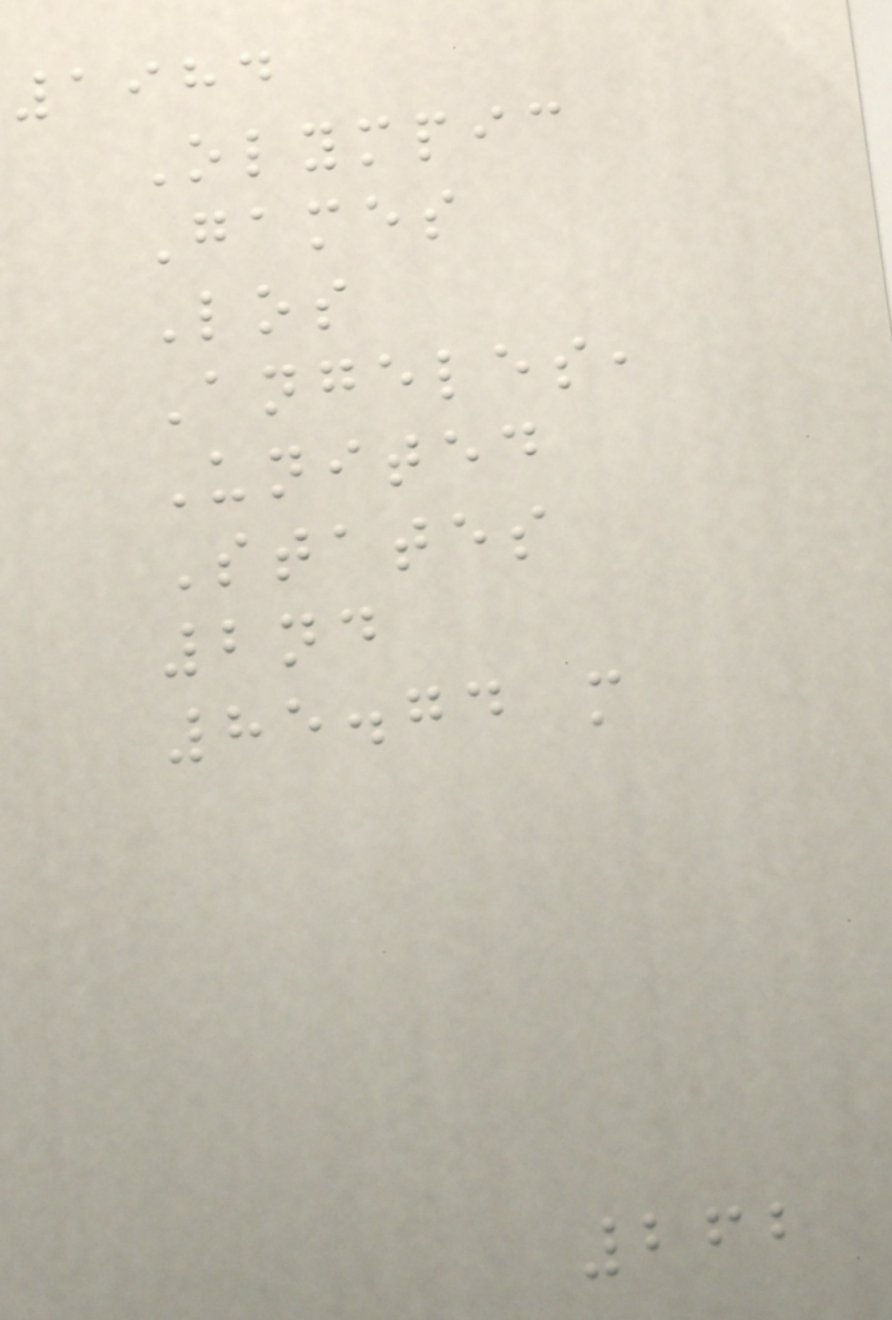1984
Olympic
Games
Los
Angeles,
United
States
2nd
85.74 m
262
